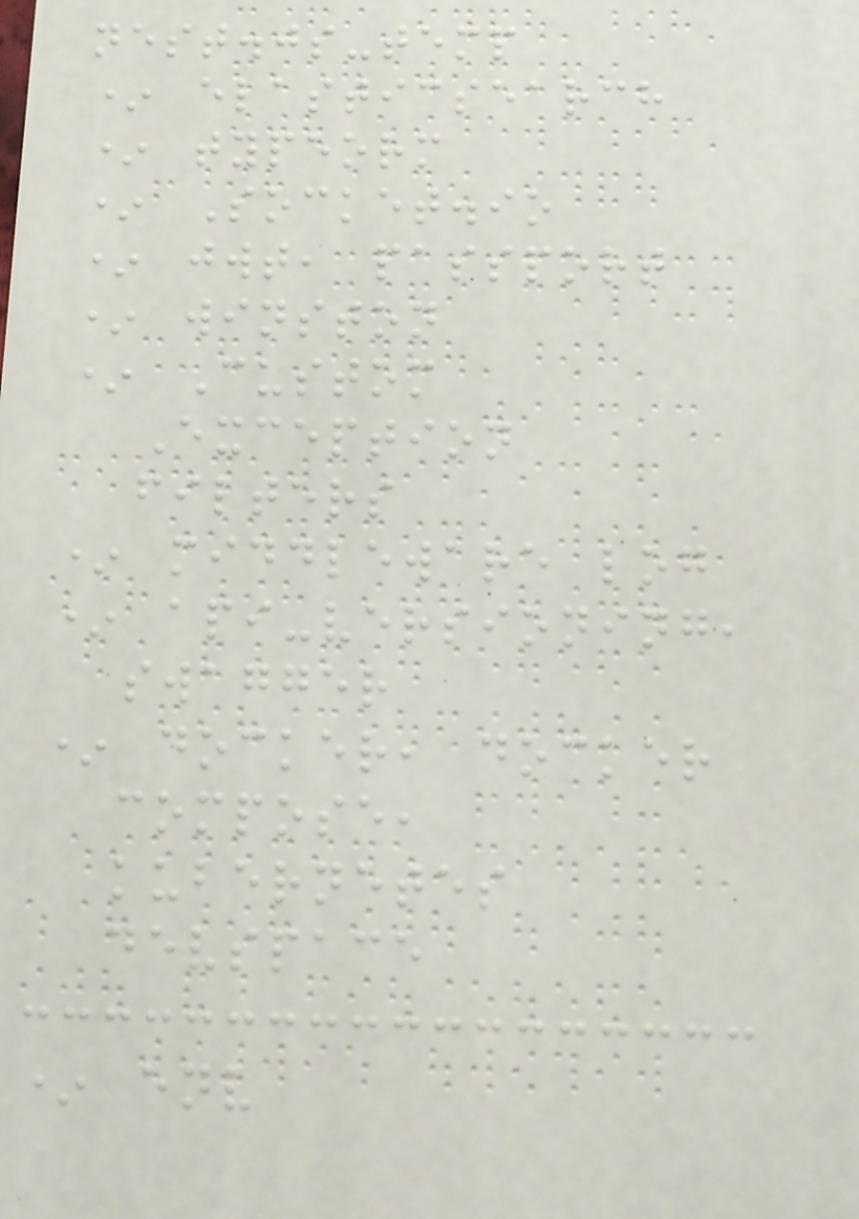nest.js-temp
* elasticsearch
* typeorm
* Socket.io
* jwt, passport
* winston
* Custom
Exception
filters
* middleware log
* api-versioning,
swagger
* docker, docker
compose,
kubernetes
devspace
* env
